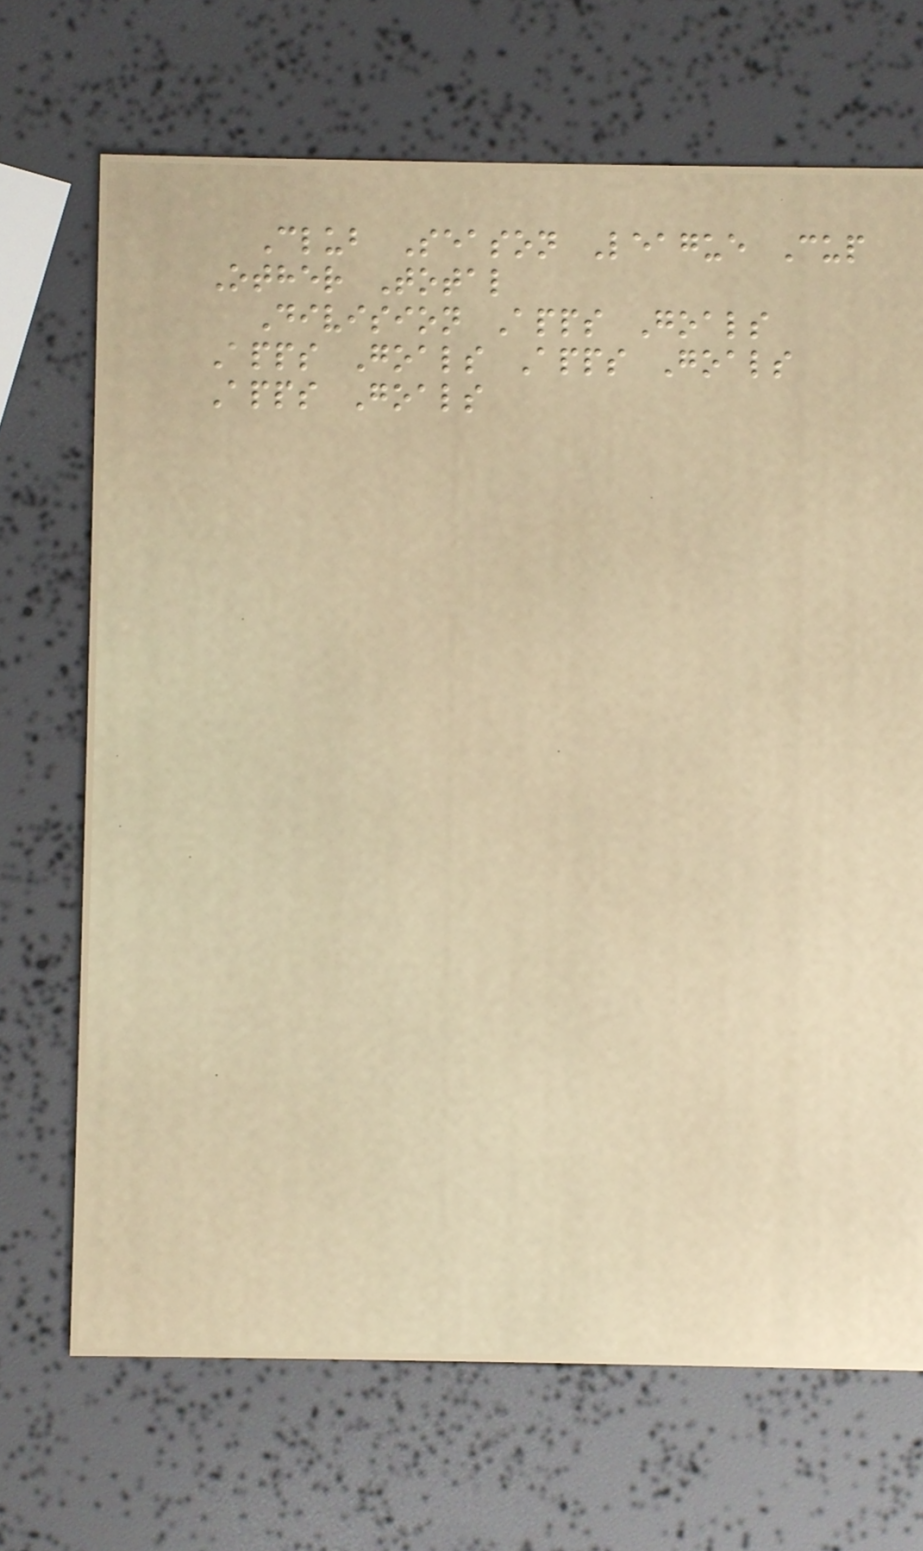Club Season League Cup
Other Total
Division Apps Goals
Apps Goals Apps Goals
Apps Goals
